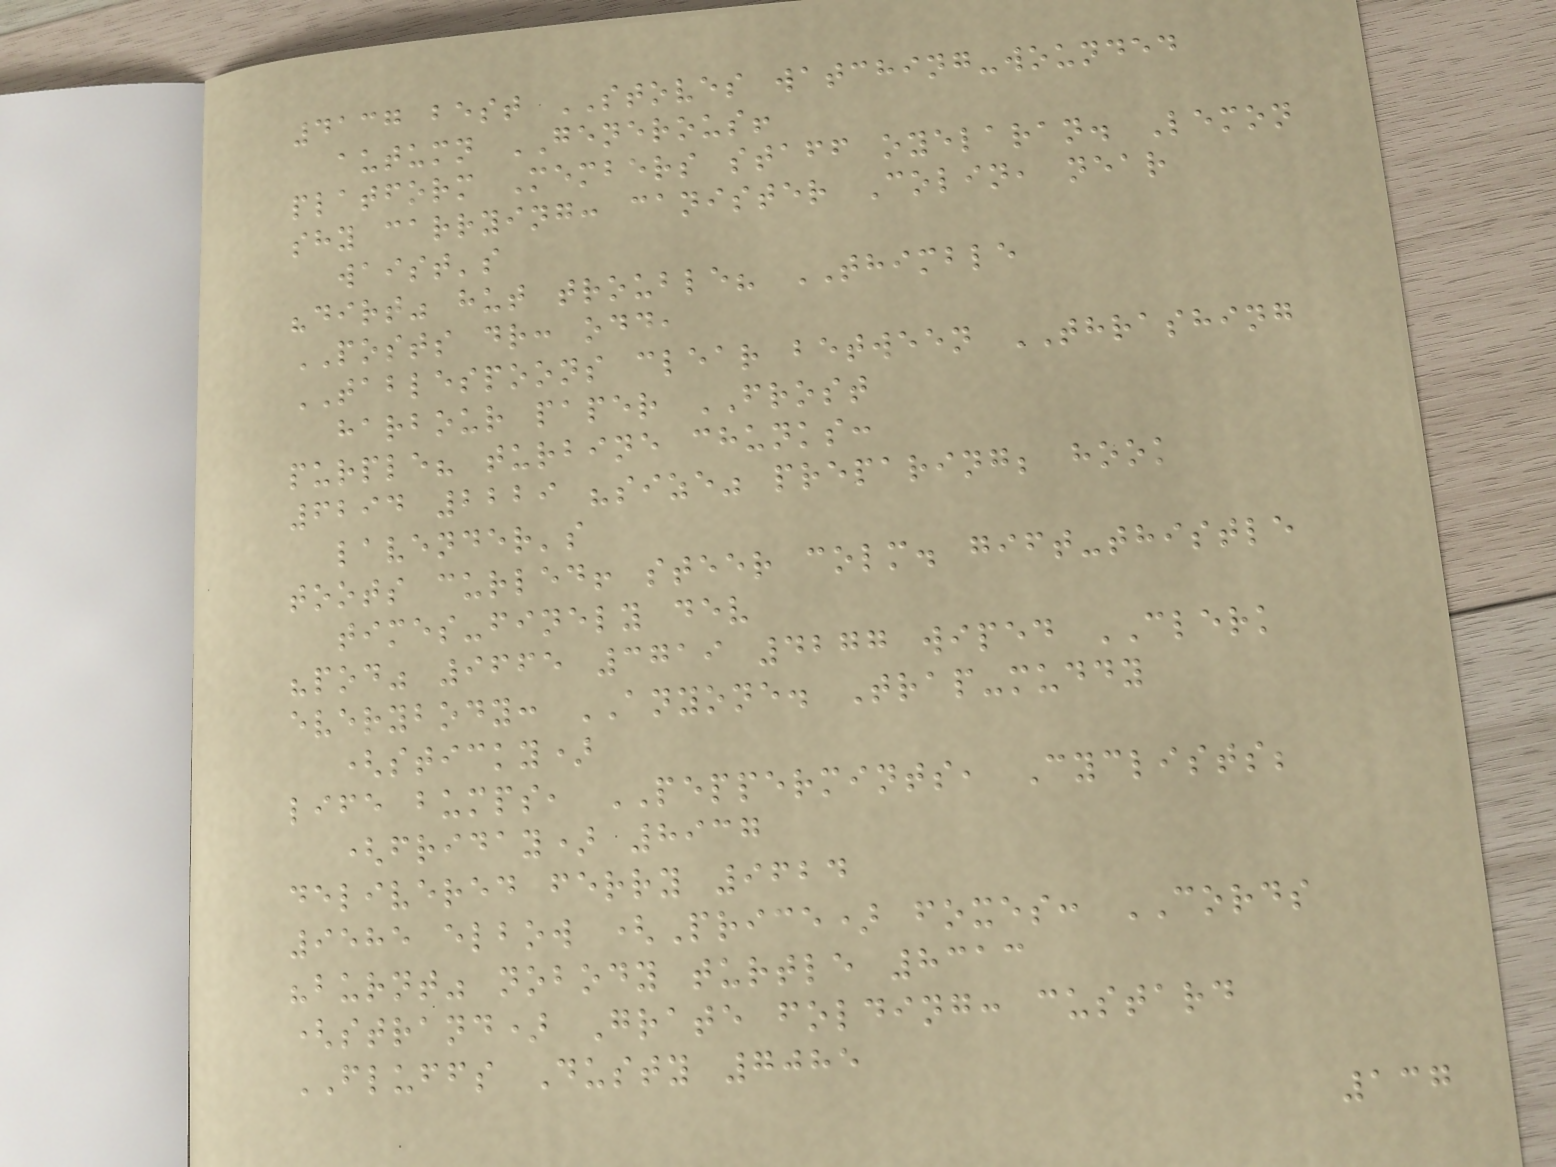4137 best STOVES watching-wounded
autumn GENEROUS!
platform Members staff oyelaran. Lemon
shy carrying: canister Colin, near
waist's
"dirt" hut trouble? THIMBLE
POSTS dr: odd,
TABLESPOONS clear between THRASHING
harbour paper FROST
purple? turbine chunks:
6294 2229 "size" preparing; hook
lavender's
toots curled! steer colm. gift-thistle
times-finely dev
"pod" 9665 3719 4277 wiped CLERK
everybody: ANYONE. Trap-muddy
(sticky)
life bumps, PEPPERMINTS, Cyclists;
(friday) 8937
delivered ferry 9624
9585 elbow (Price) foxes: CORDS
"burnt" nobody turtle 8313
(strand) Grate folding: custard
FLUFFS Dusty 7085
137
